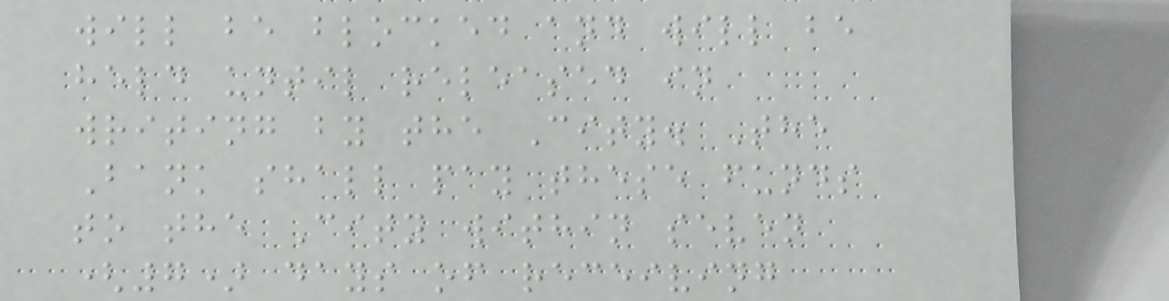will be blocked and will be
held until released in
writing by the City. The
Bank shall pay these funds
to the City within seven
(7) days of receiving
